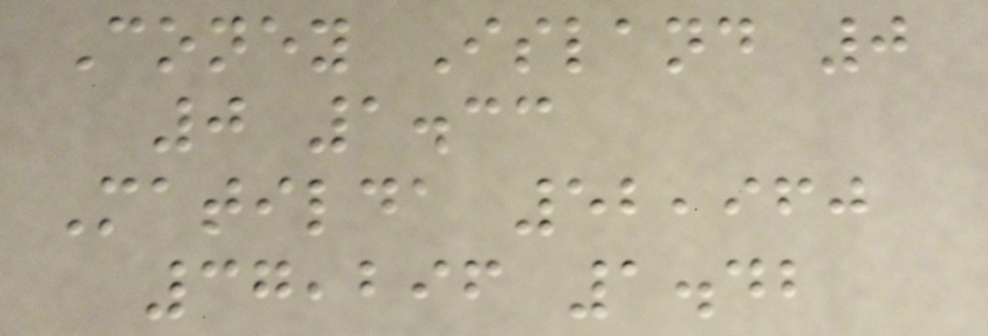Coney Island 0
0 1.33
Matilda 52,960
37,296 1.42
